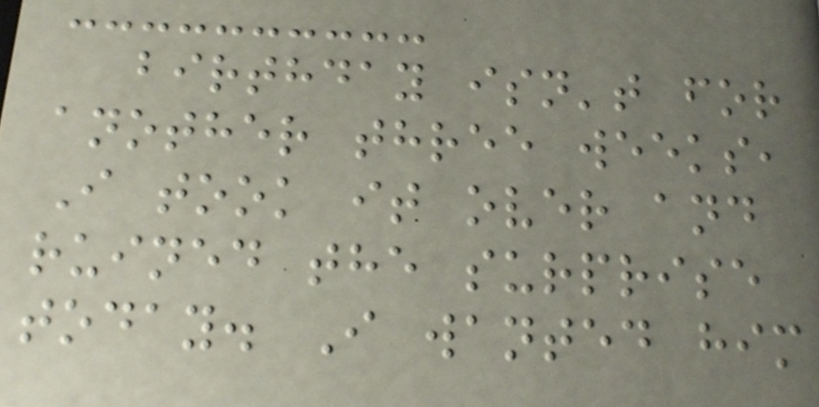birthday isn't for
another three weeks,
I took it over and
ruined the surprise
today. I wanted him
